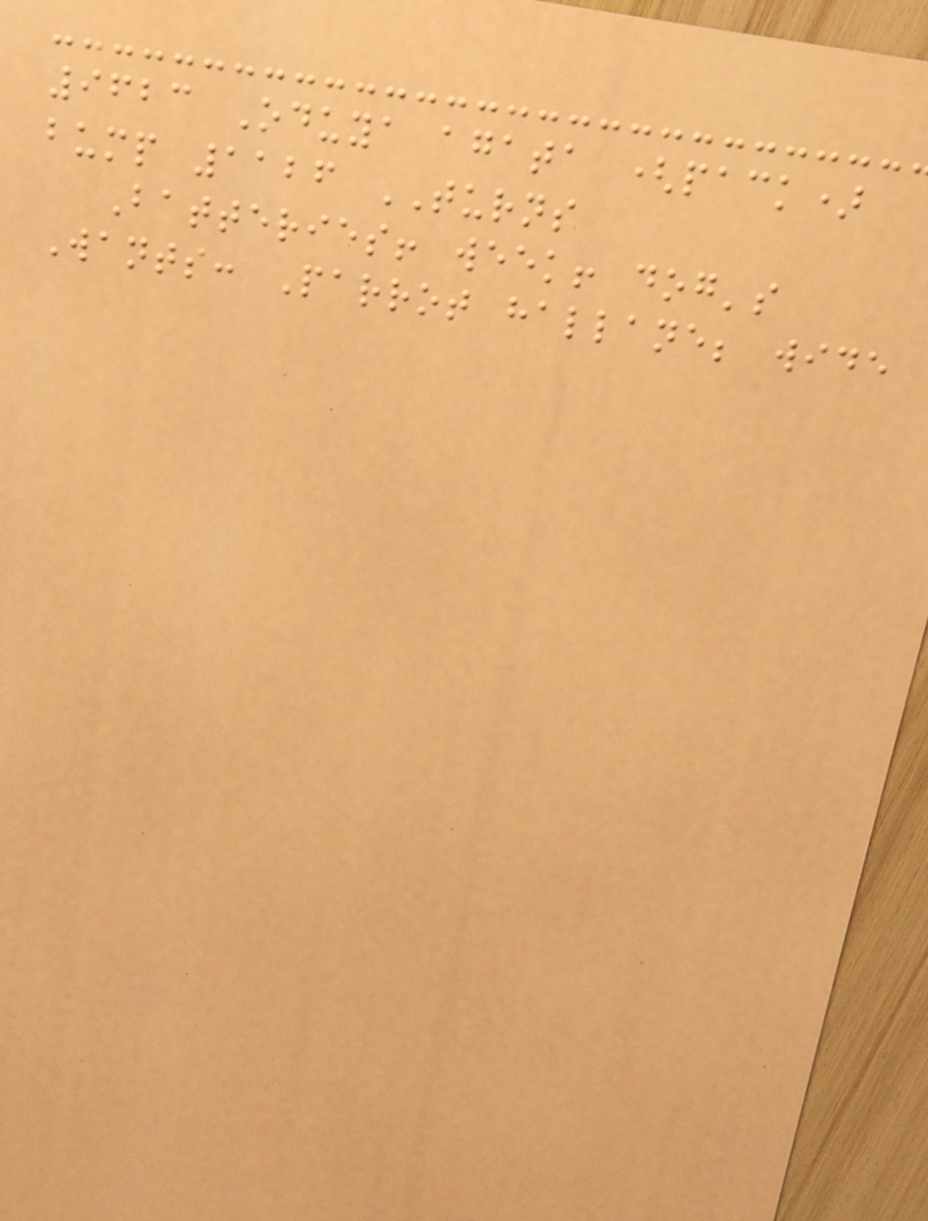9623 Oduya agata (pack)
bump 1126 TURNS
Batteries! week! dog's
Wants: Parrot hallane; wide
